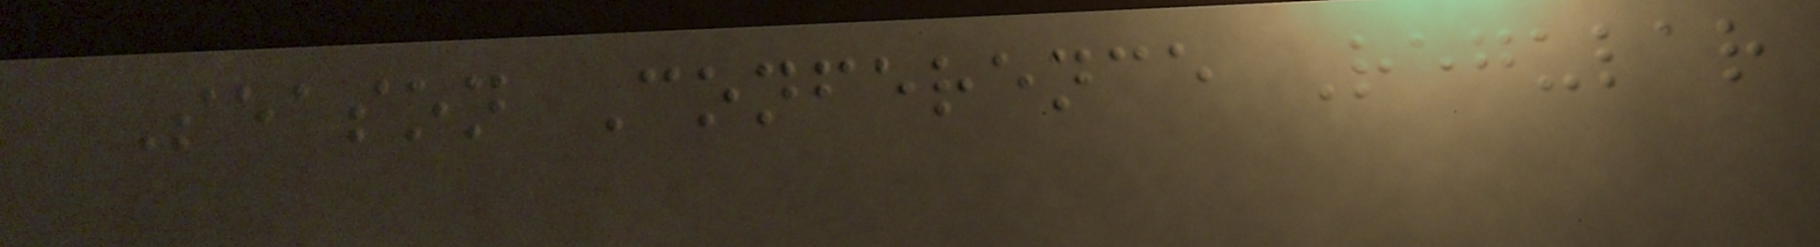Season Conference Regular
